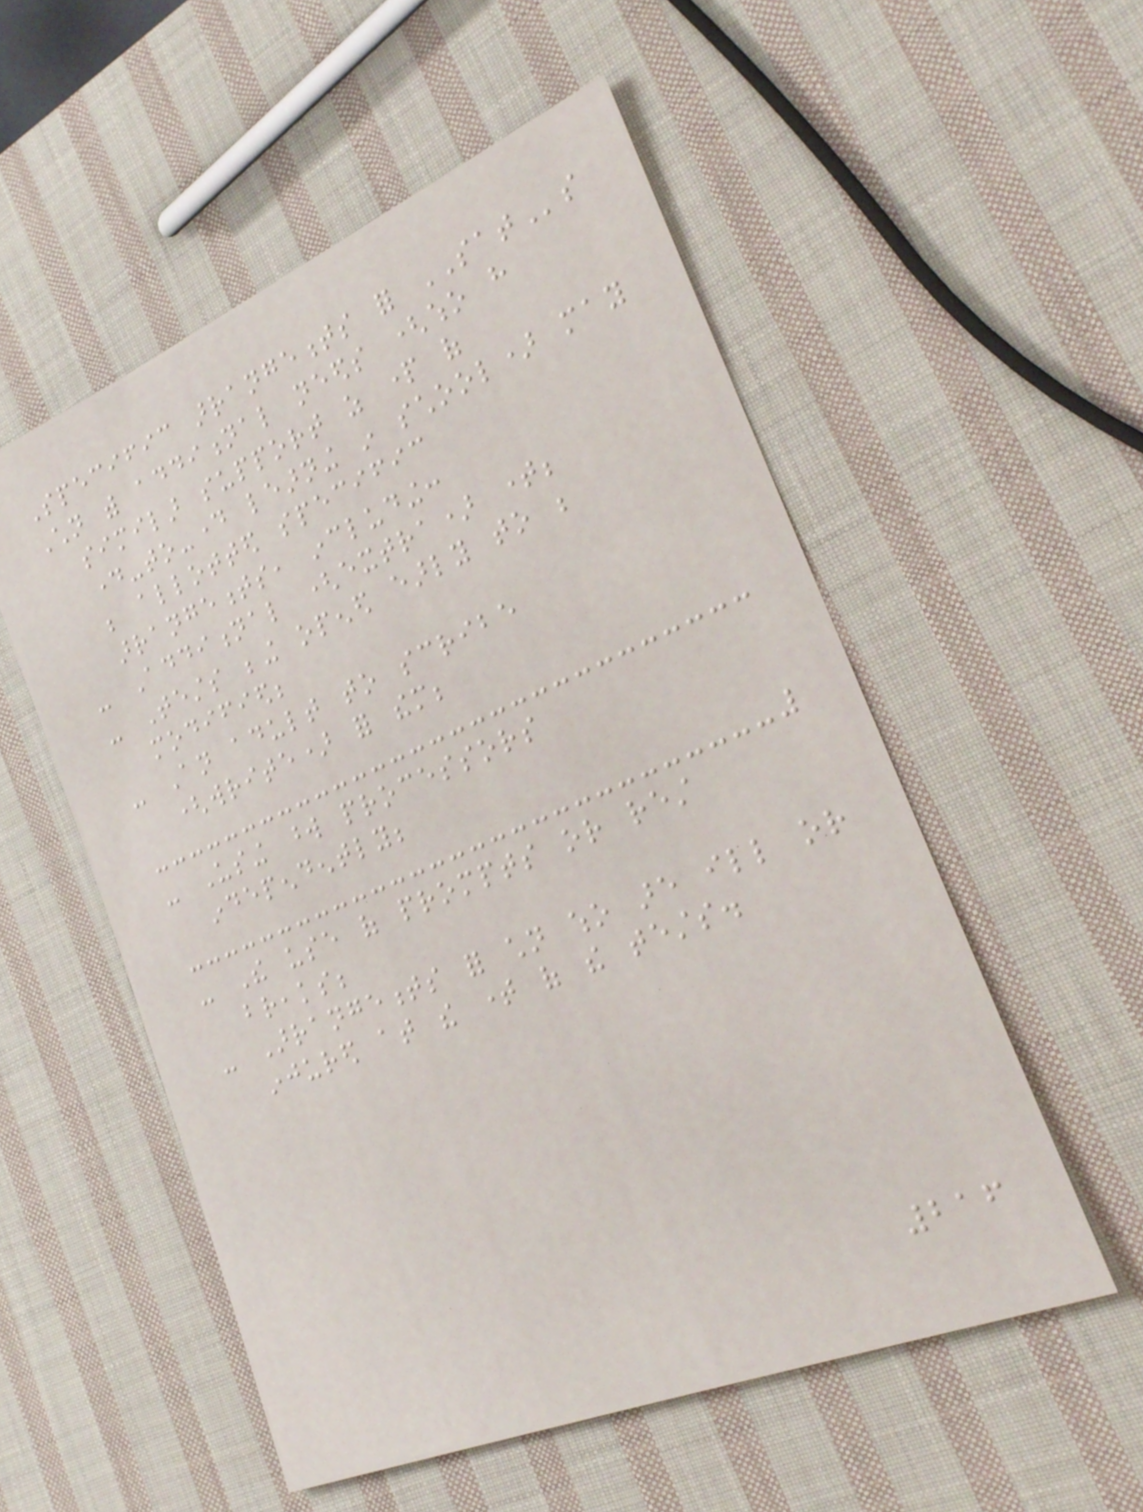Specific arrangements for SATs
Children with additional needs (who have
similar support as part of
day-to-day learning in school) may
be allotted specific
arrangements, including:
- Additional (extra) time;
- Tests being opened early to be
modified;
- An adult to scribe
(write) for them;
- Using word processors
independently;
- The use of prompts or rest
breaks;
- Arrangements for children who are ill or
injured at the time of the tests.
216
